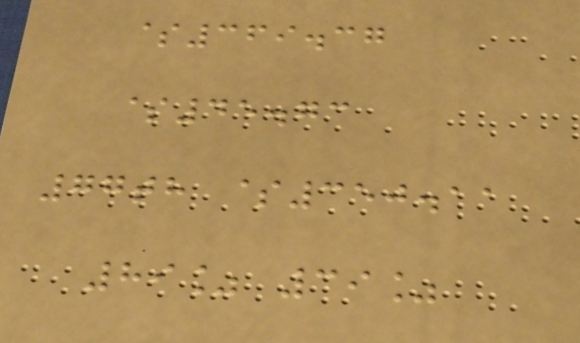$369.37
$45.73
77th $350.11
89% 39%
